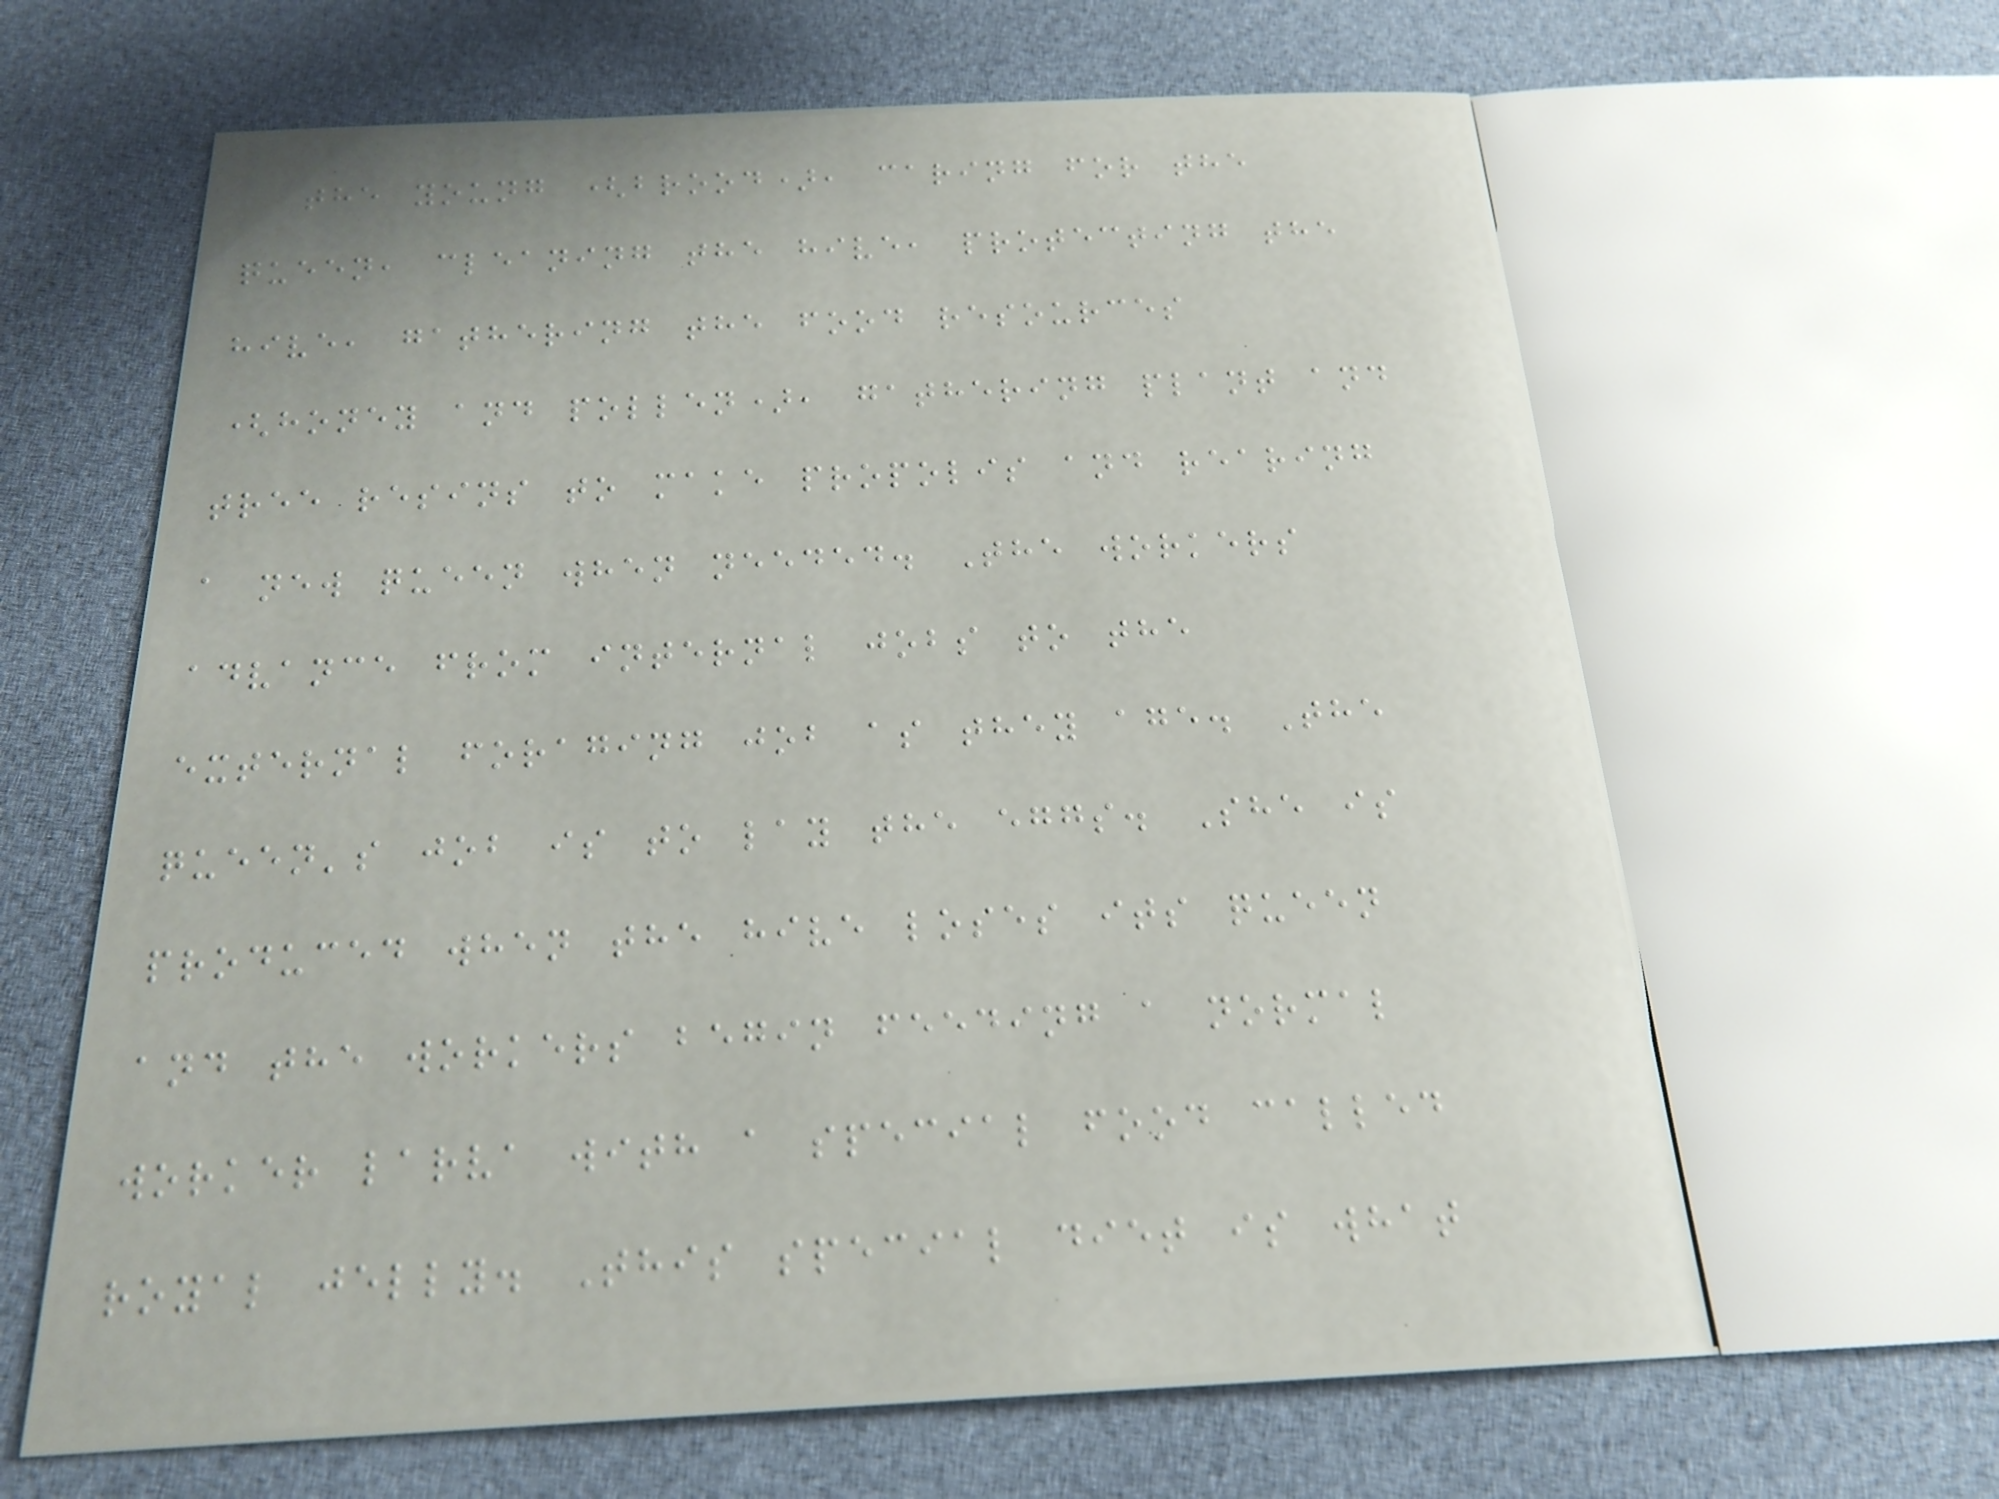the young (brood), caring for the
queen, cleaning the hive, protecting the
hive, gathering the food resources
(honey and pollen), gathering plant and
tree resins to make propolis and rearing
a new queen when needed. The workers
advance from internal jobs to the
external foraging job as they age. The
queen's job is to lay the eggs. She is
produced when the hive loses its queen
and the workers begin feeding a normal
worker larva with a special food called
royal jelly. This special diet is what
